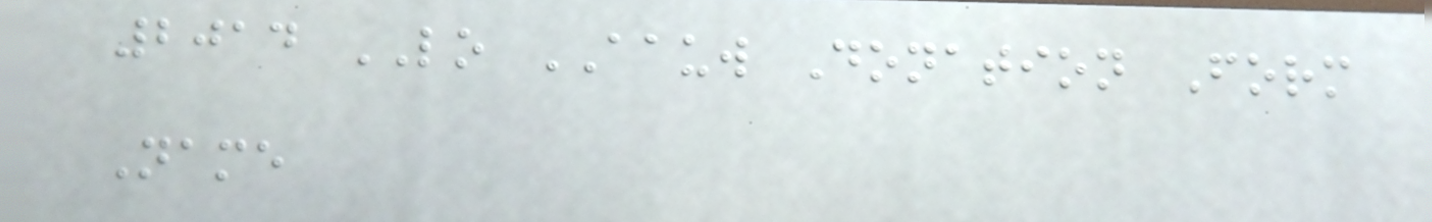2014 LO AAUW Donation Form
Name
